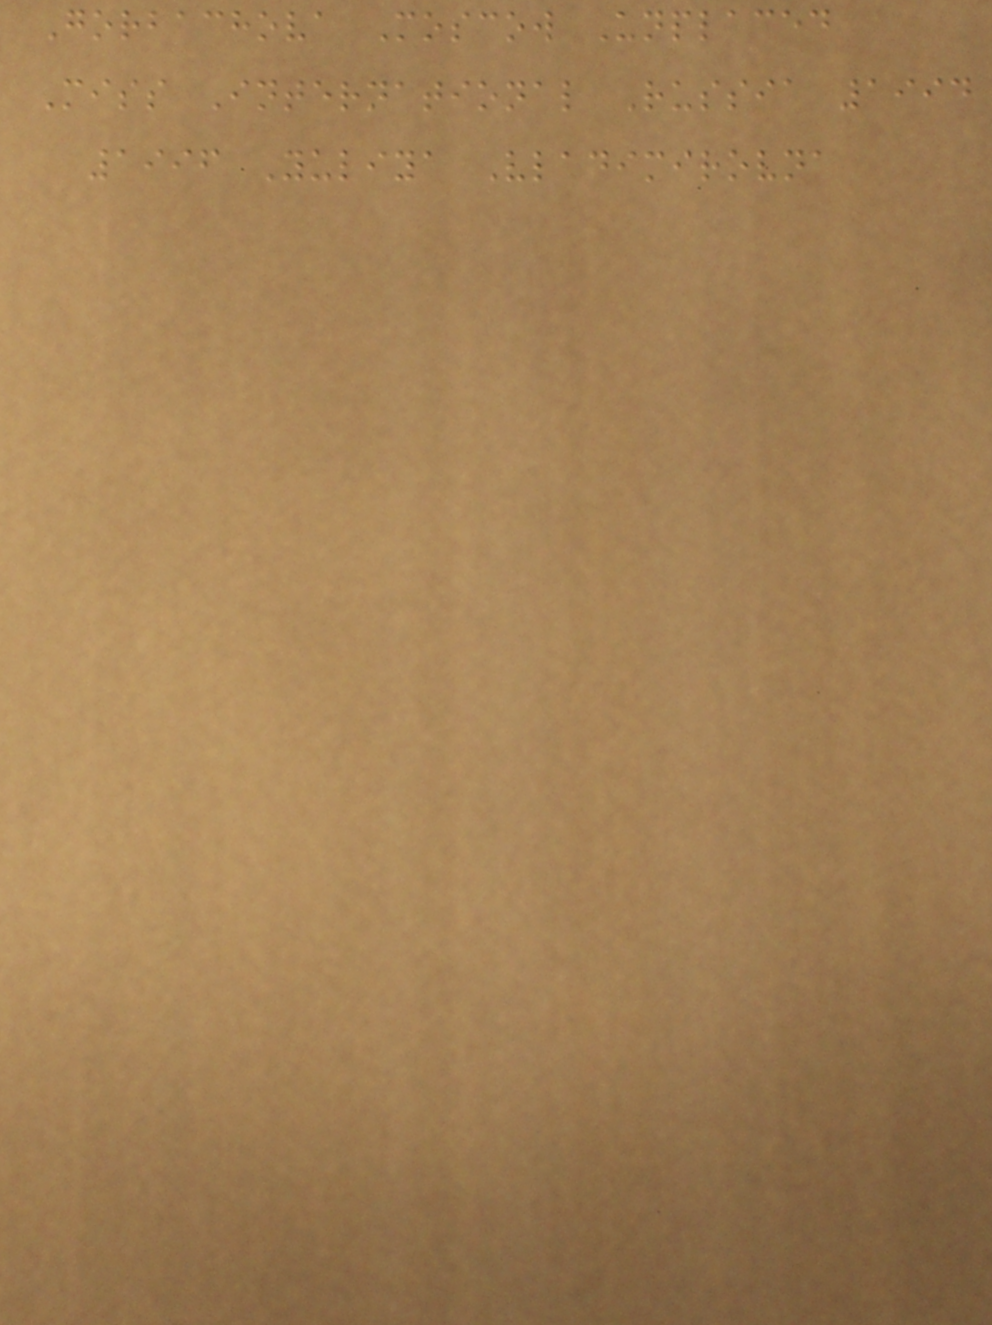Gorbachova Moscow Unplaced
Miss International Russia 1994
1996 Yuliya Vladimirovna
